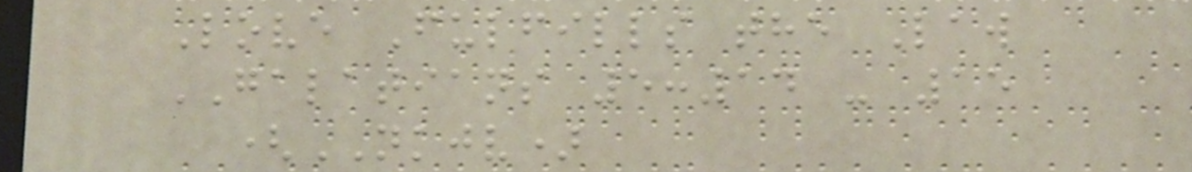Love Fulfills the Law
GALATIANS 5:14 - 15
(NKJV)
